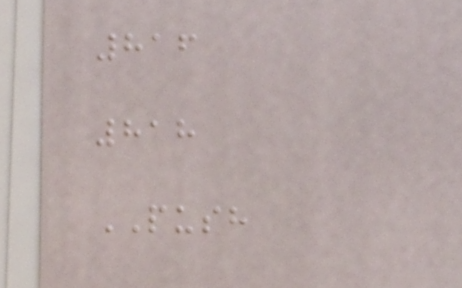816
818
PUSH
